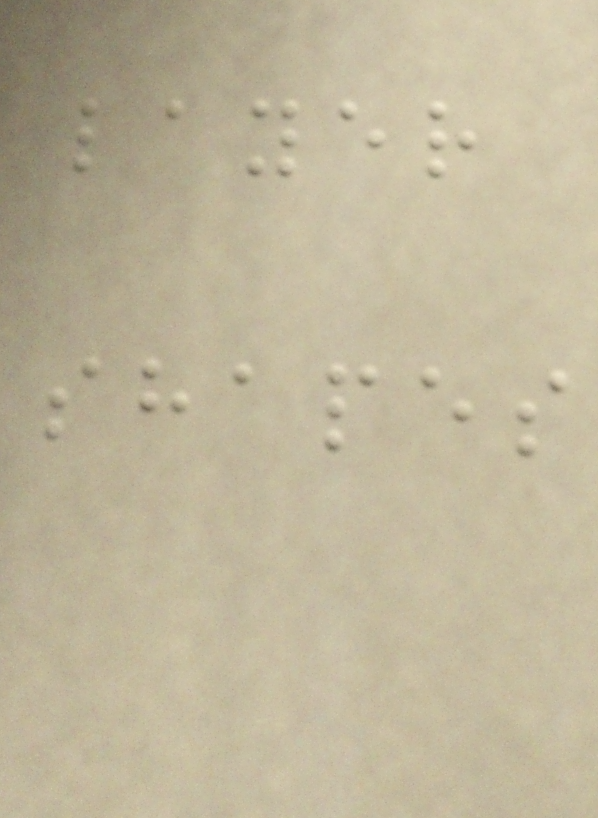layer
shapes
